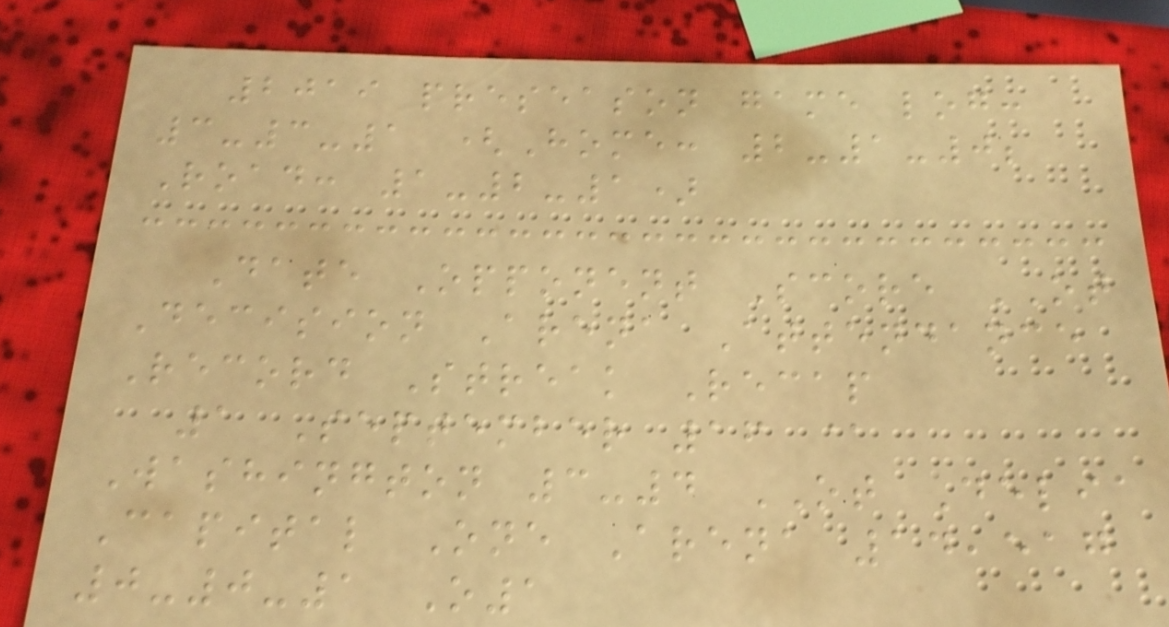2019 preseason game log:
3-3-1 (Home: 2-1-0;
Road: 1-2-1)
Date Opponent Score OT
Decision Arena Attendance
Record Streak Recap
1 September 16 @
Washington 3-4 OT Delia
Capital One Arena 14,517
0-0-1 O1
